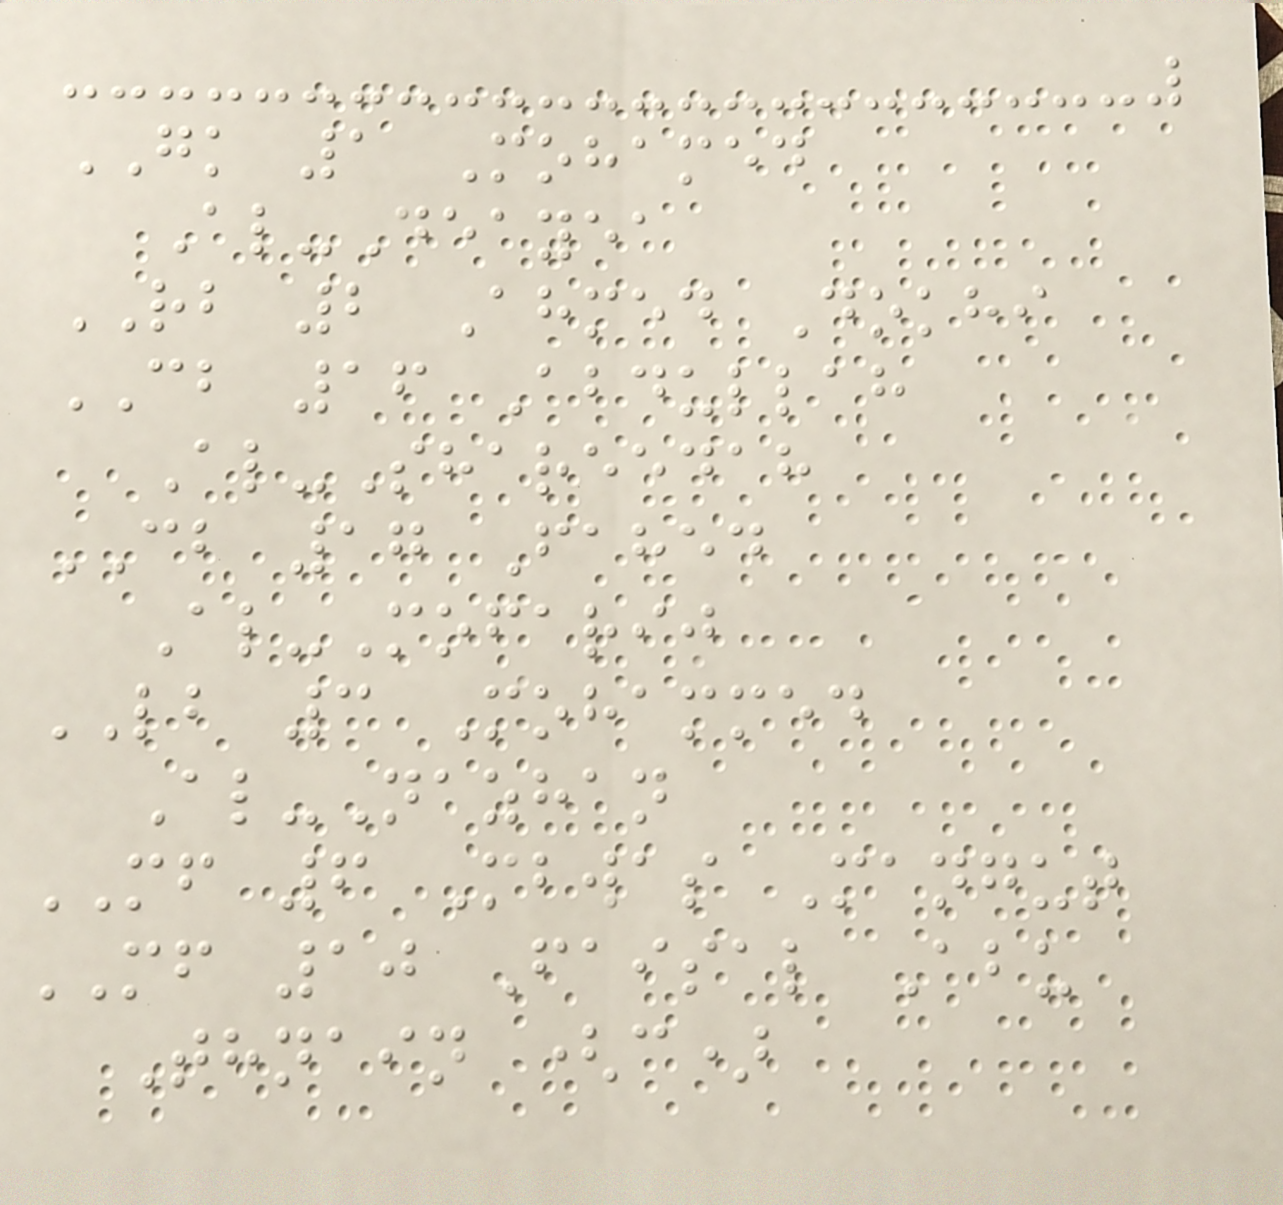GK 1 Mohamed
Al-Deayea
RB 2 Ahmed Dokhi
CB 16 Abdullah
Al-Shareedah
CB 17 Fahed
Al-Mofarij
LB 3 Mohammed
Al-Nazhan
MF 6 Mbwas Mangut
MF 10 Faisal Abu
Thnain (c)
